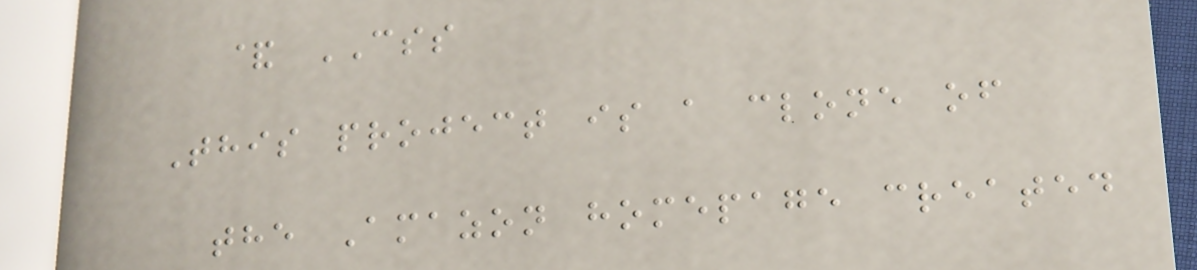& CSS
This project is a clone of
the Amazon homepage created
